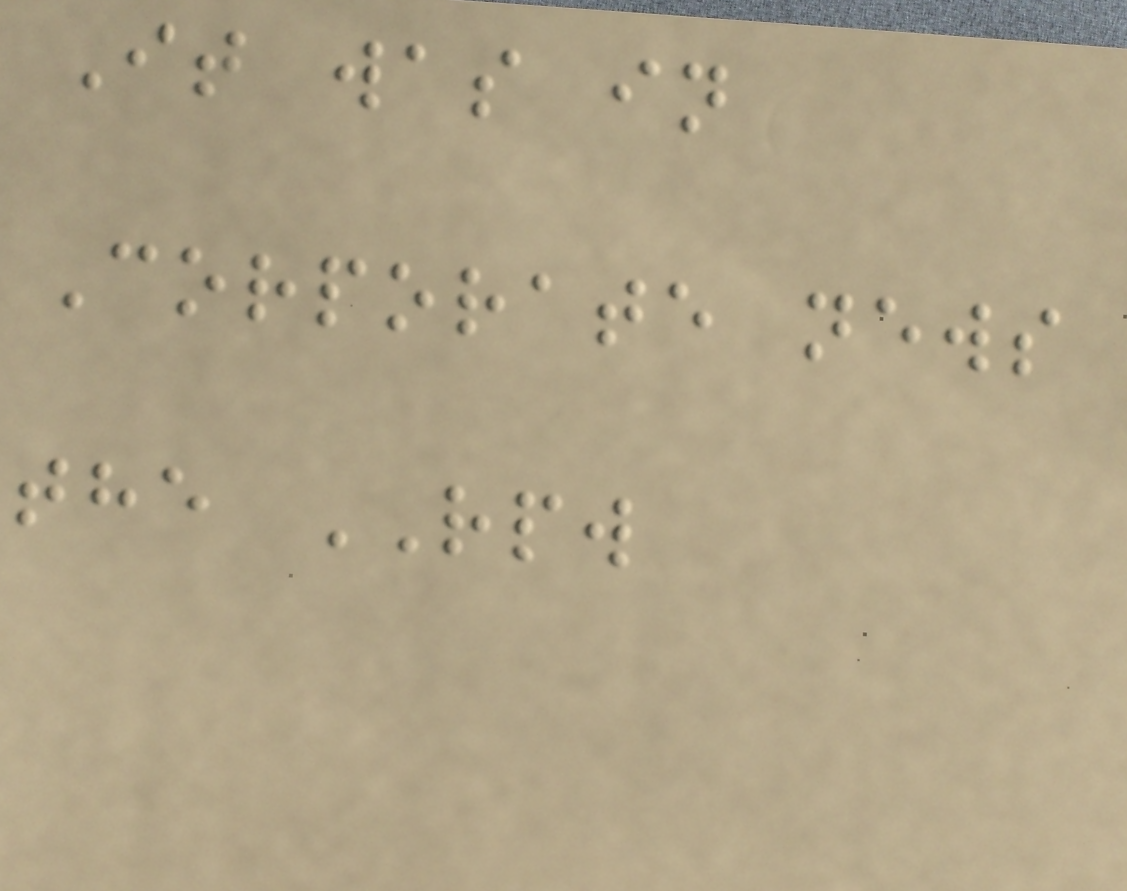It was in
Corporate news
the RPW
